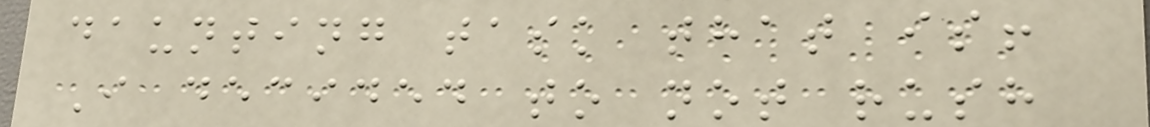daunting task that is!
I decided to not rush
